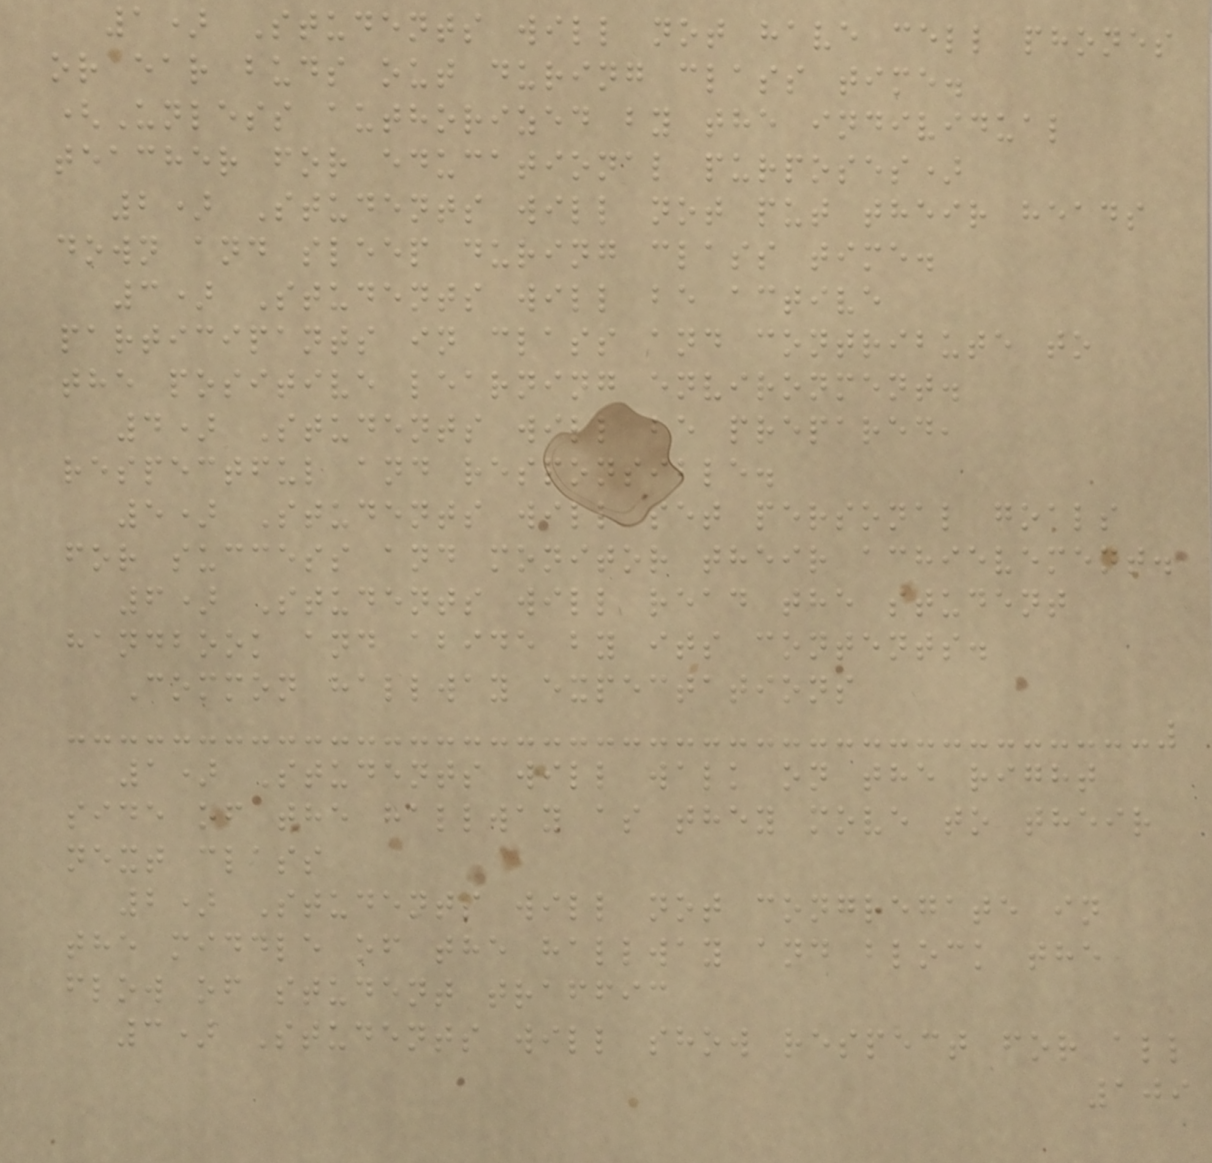1) Students will not have cell phones
or ear buds out during class time.
(Unless authorized by the individual
teacher for educational purposes)
2) Students will not put their heads
down and sleep during class time.
3) Students will be active
participants in class and contribute to
the positive learning environment.
4) Students will be prepared,
respectful and responsible.
5) Students will set personal goals
for success and monitor their achievement.
6) Students will read the student
handbook and abide by its contents.
Common hallway expectations
1) Students will walk on the right
side of the hallway as they move to their
next class
2) Students will not congregate in
the middle of the hallway and block the
flow of student traffic
3) Students will show respect for all
109
